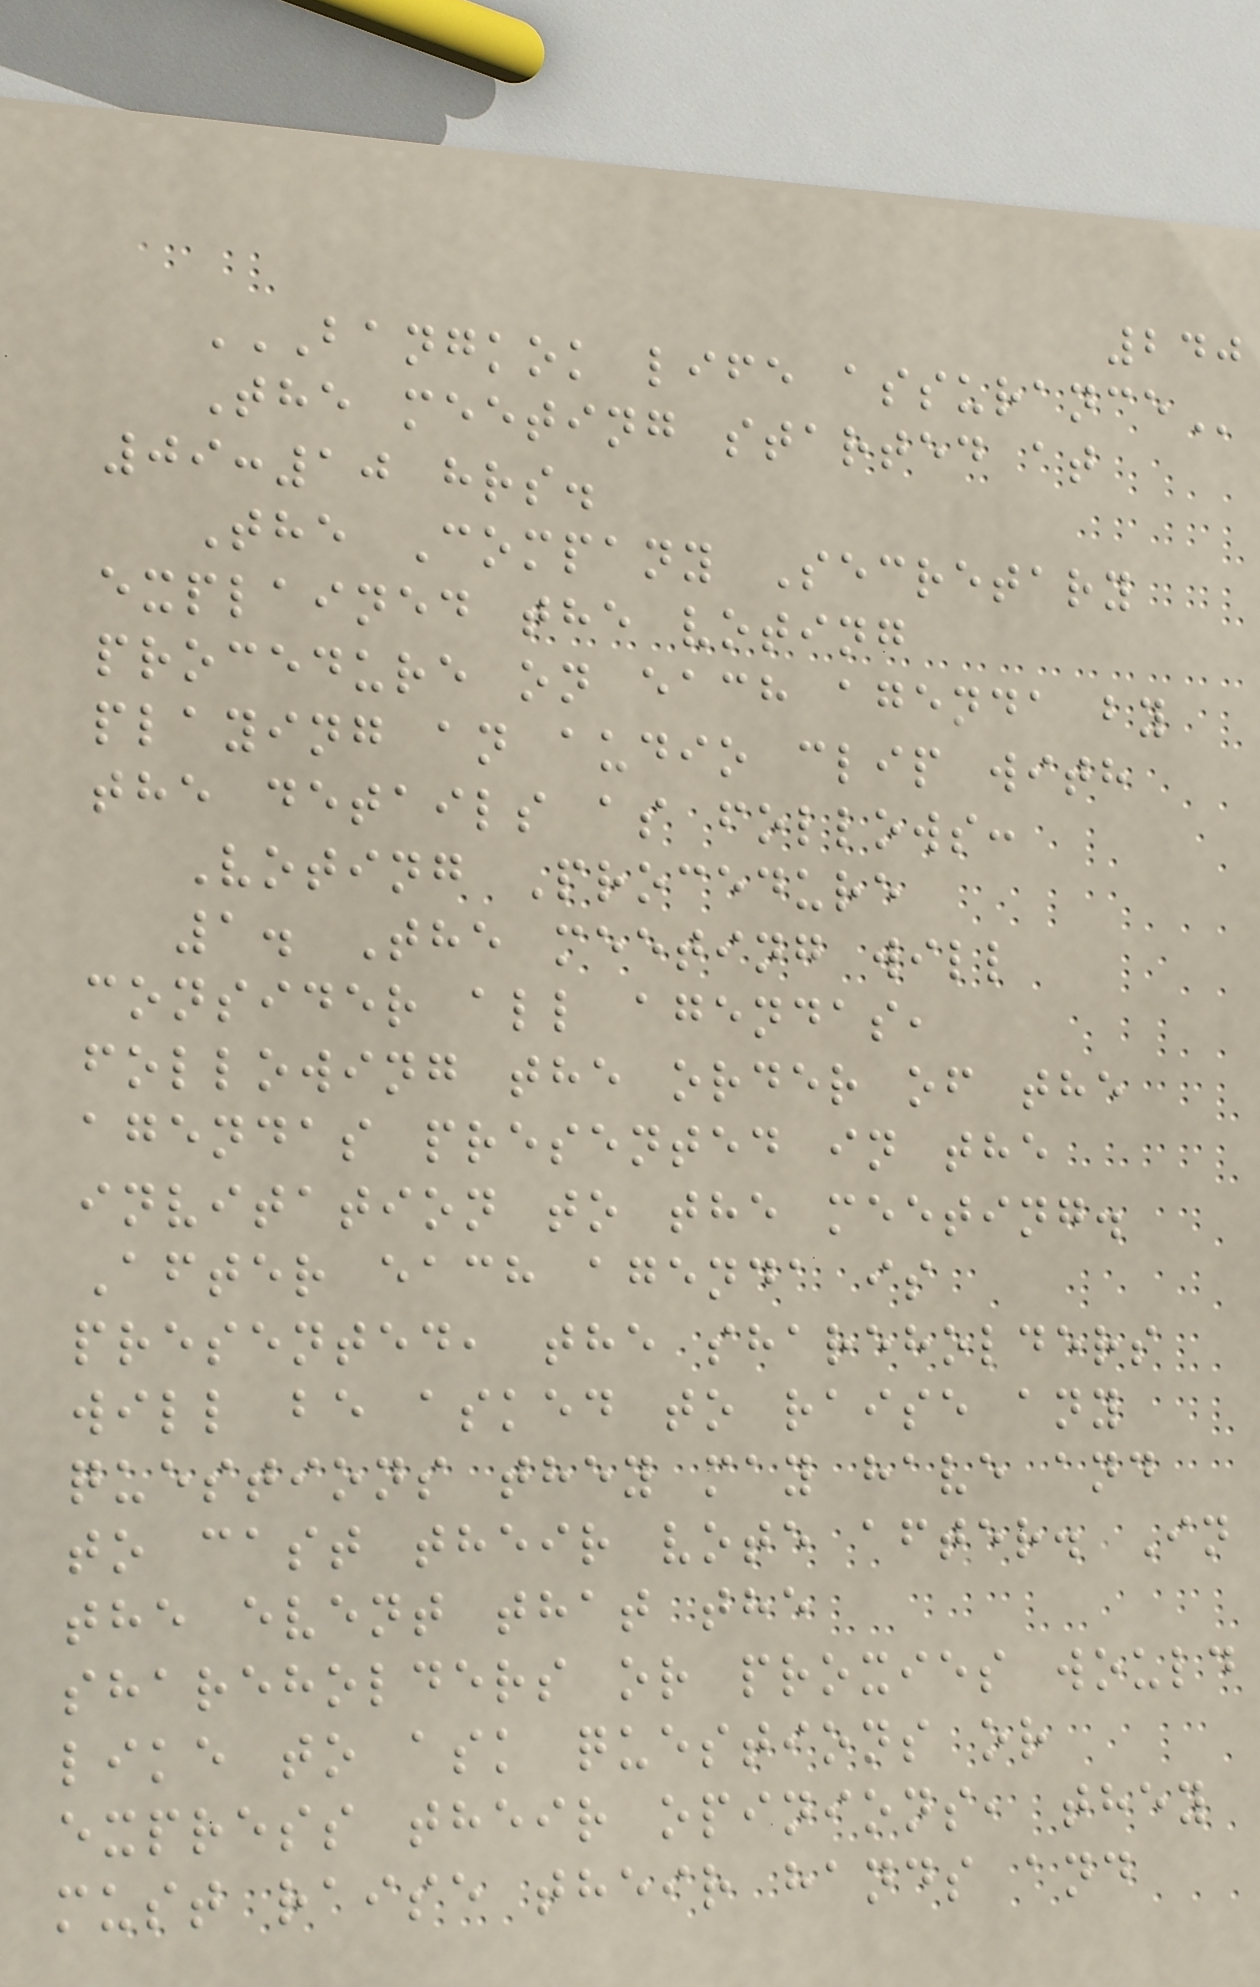240
BANGKOK LIFE ASSURANCE
The meeting started at
09:10 hrs.
The Company Secretary
explained the voting
procedure on each agenda by
playing an audio clip with
the details as follows:
Voting Procedure
1. The meeting will
consider all agendas,
following the order of the
agendas presented in the
invitation to the meeting.
After each agenda is
presented, the shareholders
will be asked to raise any
questions they may have and
to cast their vote after. In
the event that the
shareholders or proxies would
like to ask questions or
express their opinions, they
must raise their hands and
